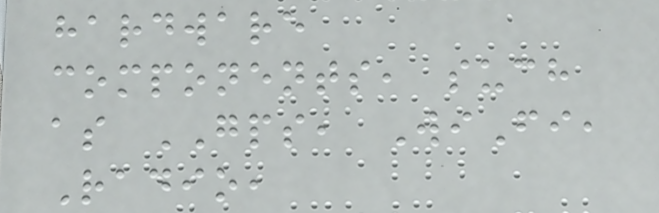hardware
components, such
as GPS, WiFi,
Radio,
